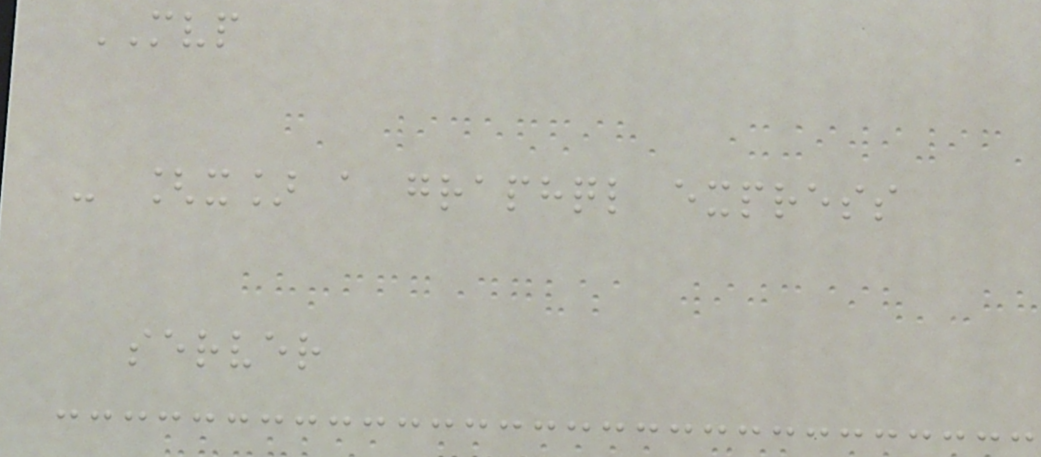MVP
- [x] a graphql express
server
